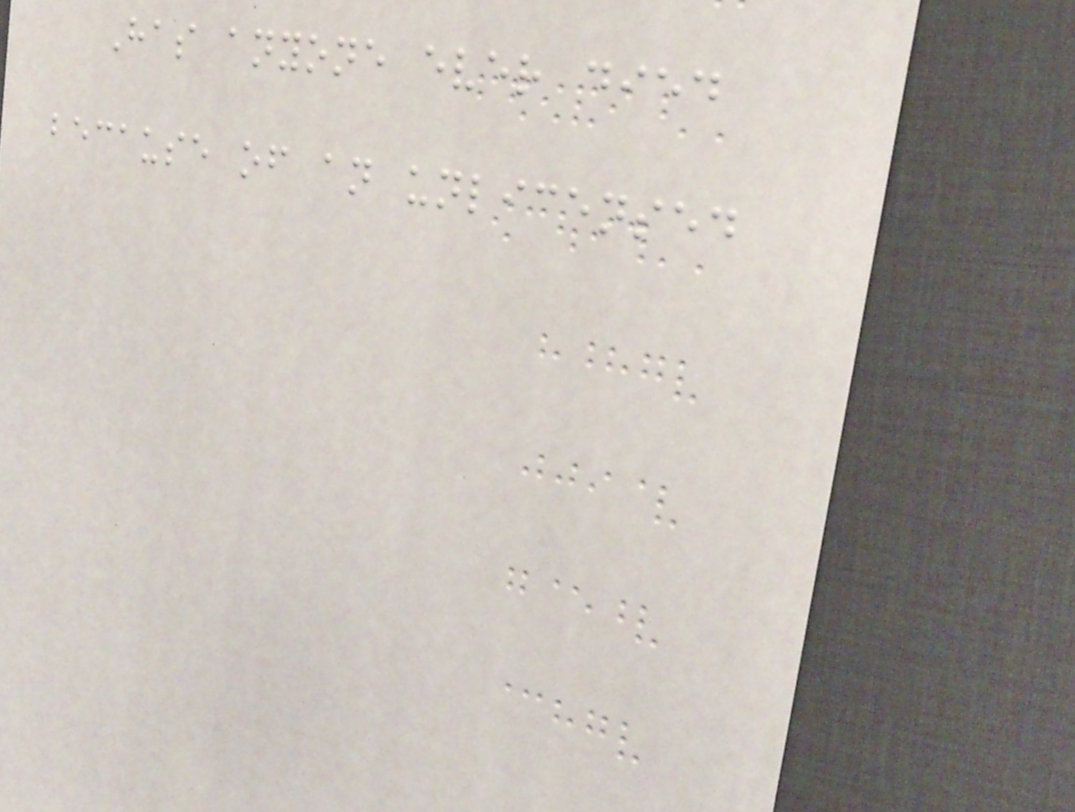Has anyone ever died
because of an unlicensed
